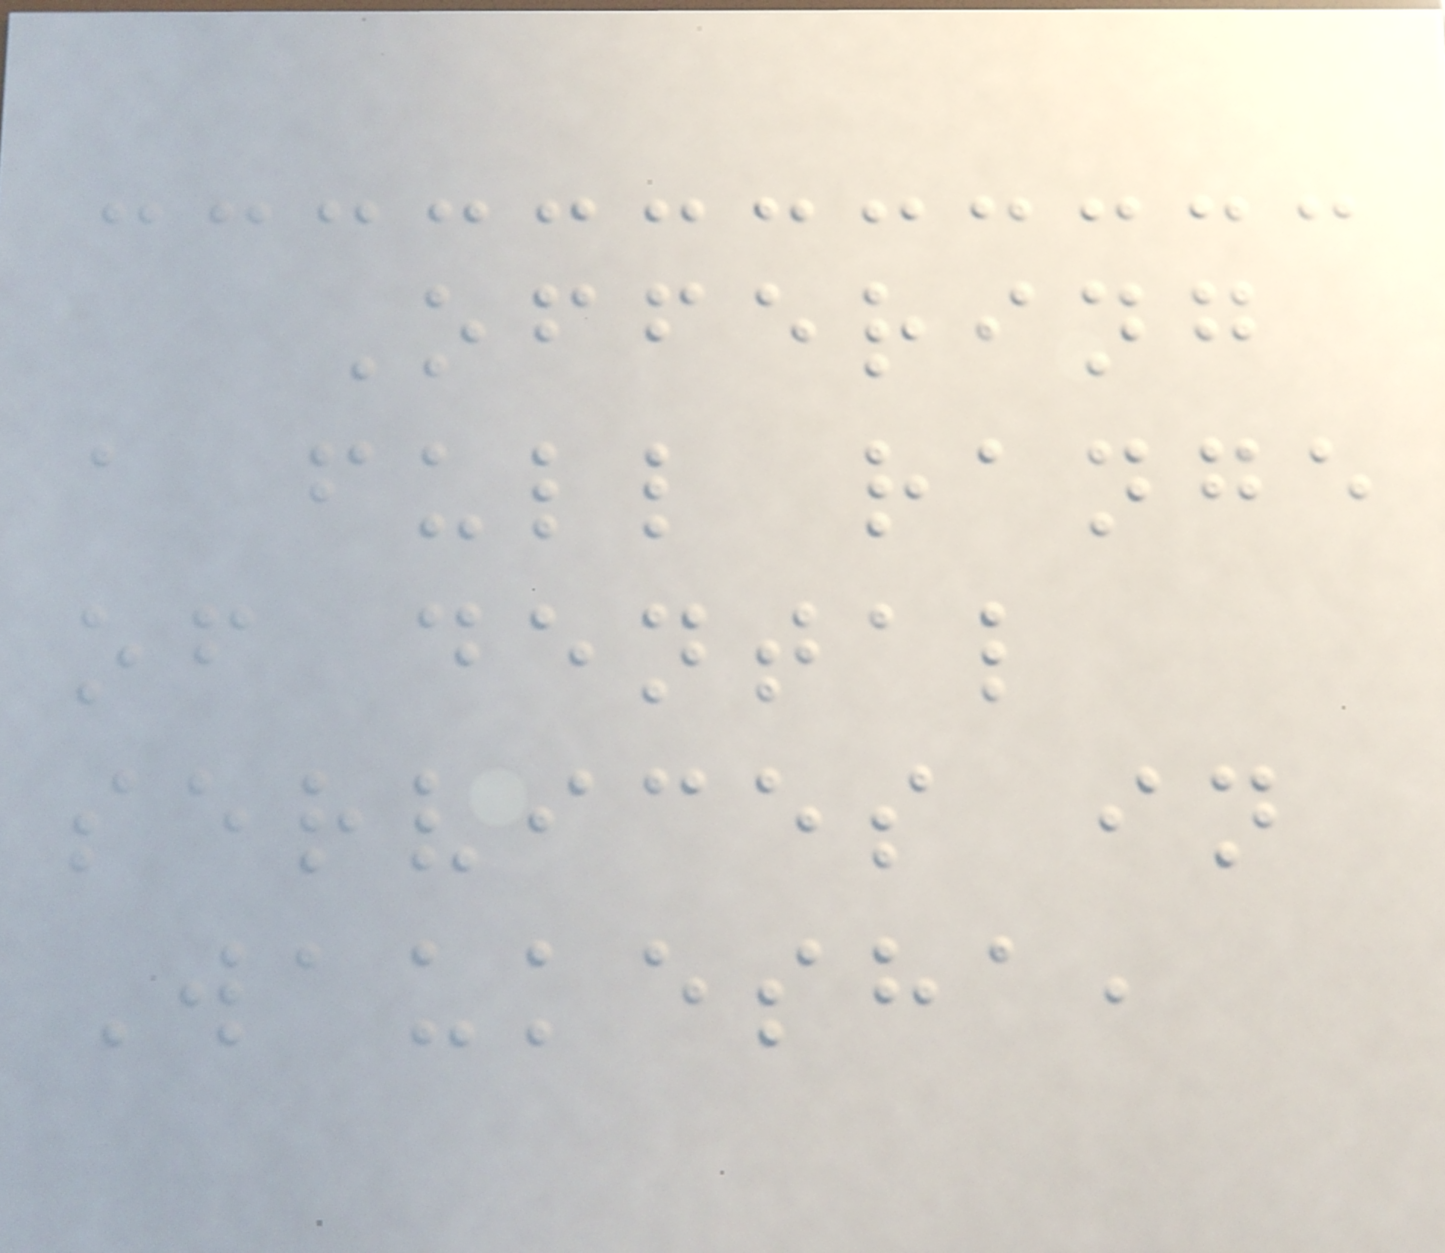Offering
a full range
of dental
services in
Waukesha,
